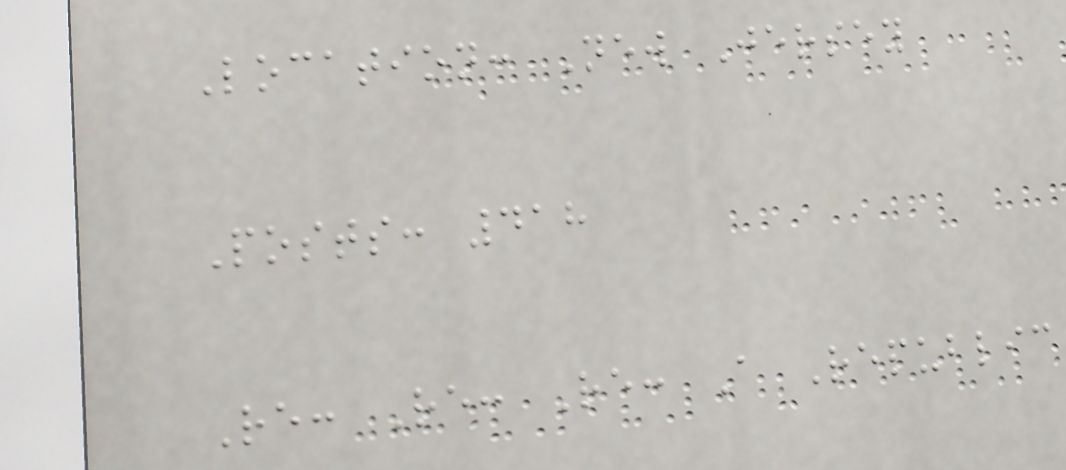Location: New Jersey
Posts: 418
Re: Re: Re: A Republic
